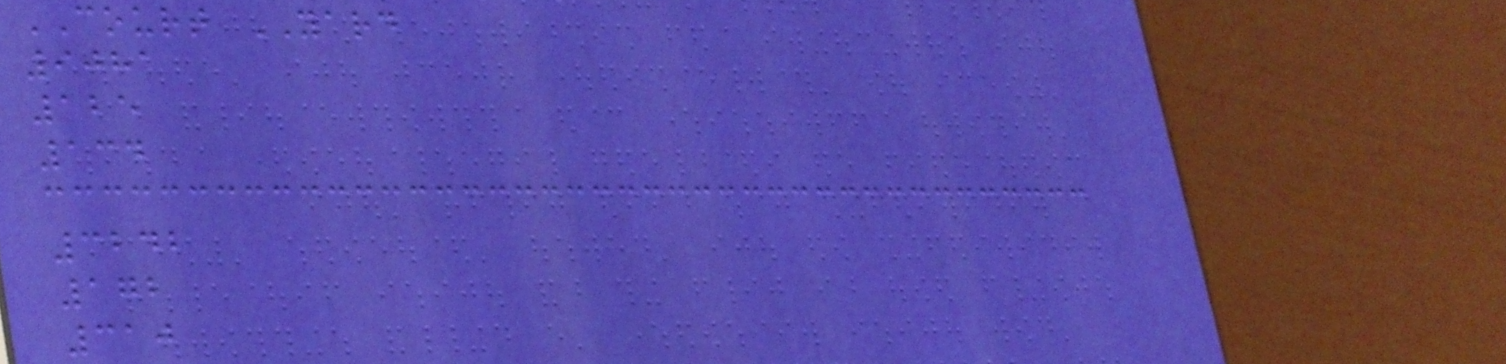COURT YARD
9081
125
134
3242
172
310
